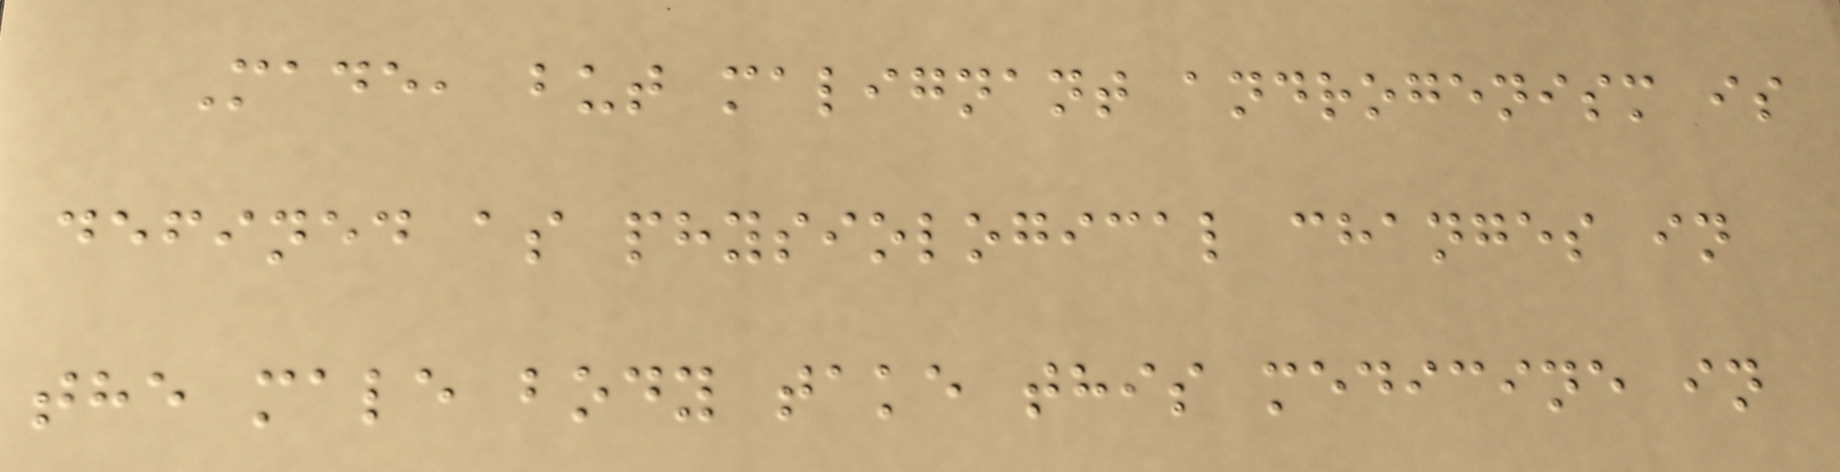Made, but malignant androgenism is
defined as physiological changes in
the male body take this medicine in
